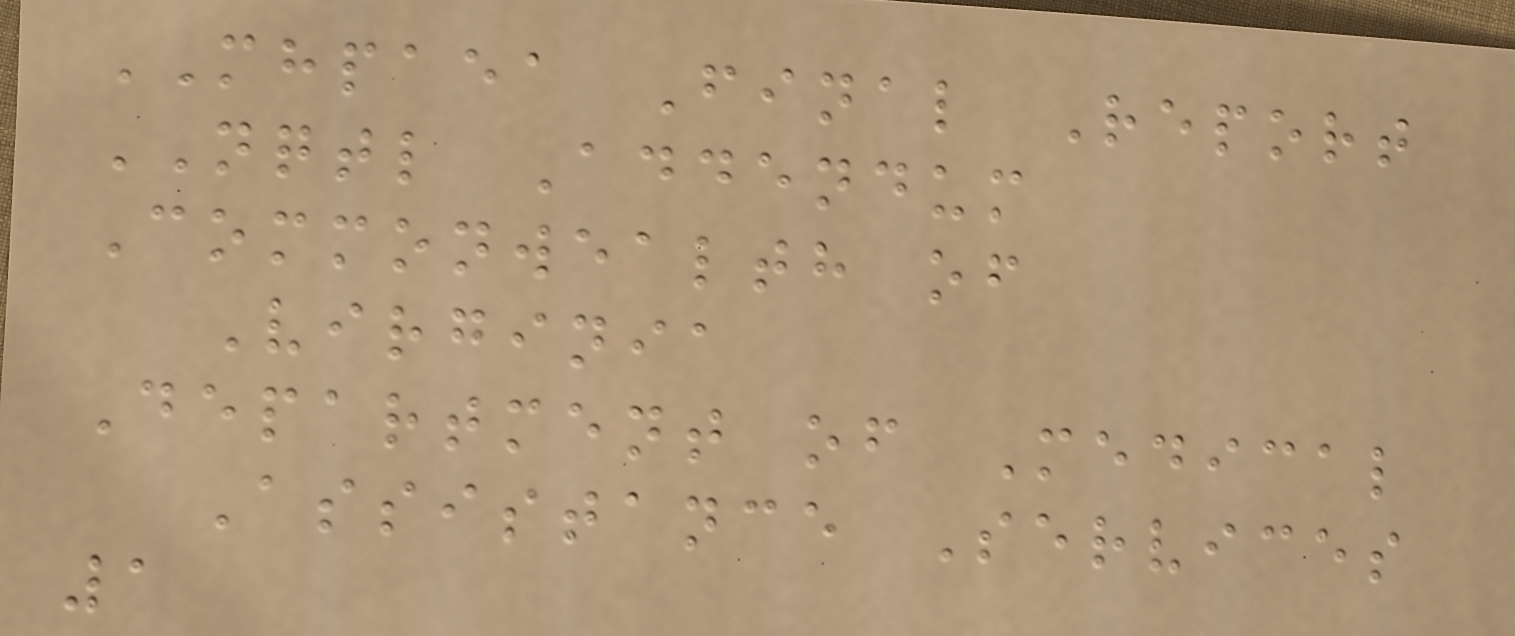MHPAEA Final Report
NQTL Addendum
Commonwealth of
Virginia
Department of Medical
Assistance Services
1
